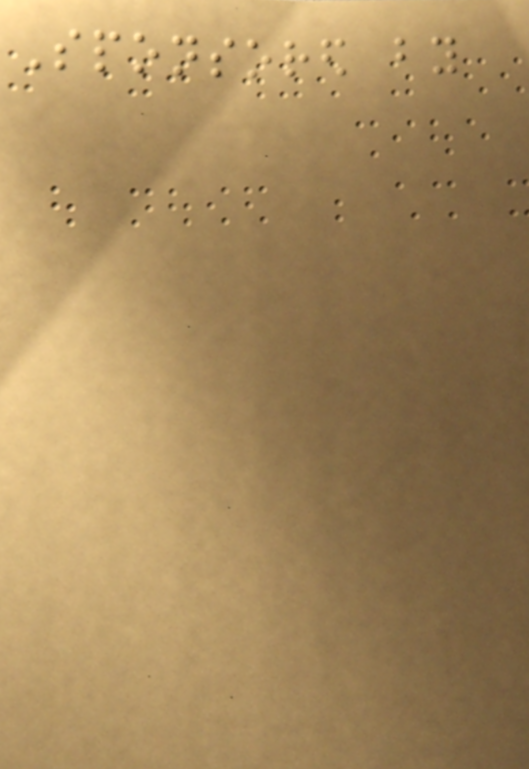Sponsored by
